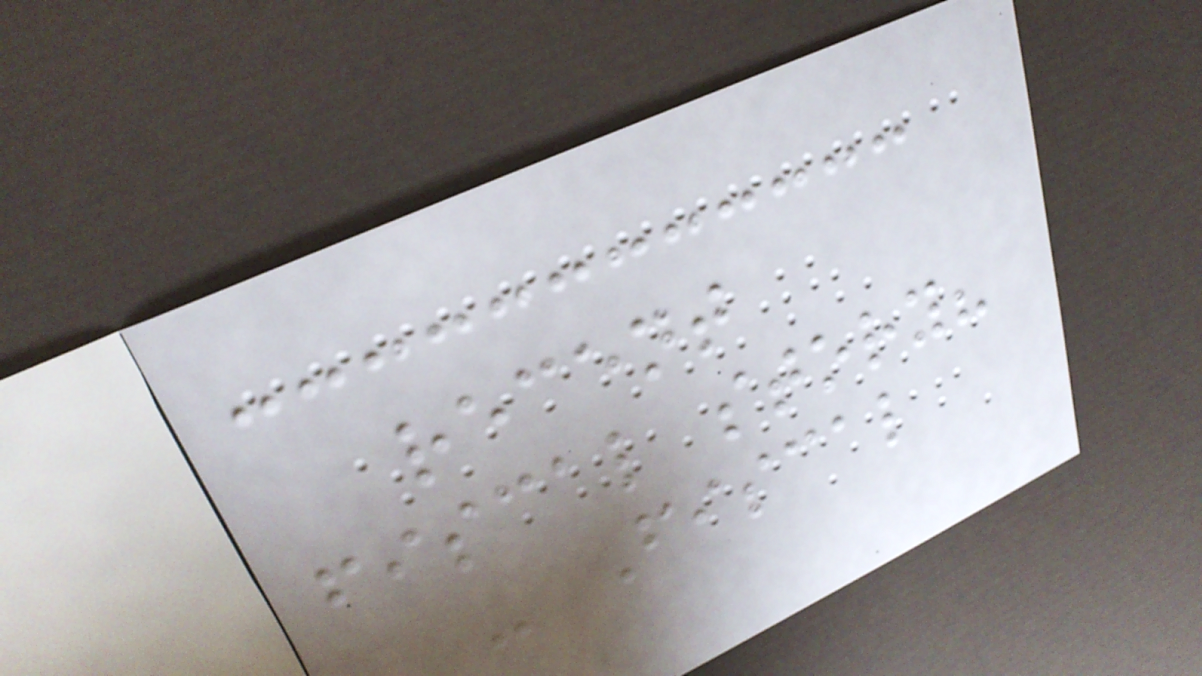recent
fiscal story?
- Fiscal
